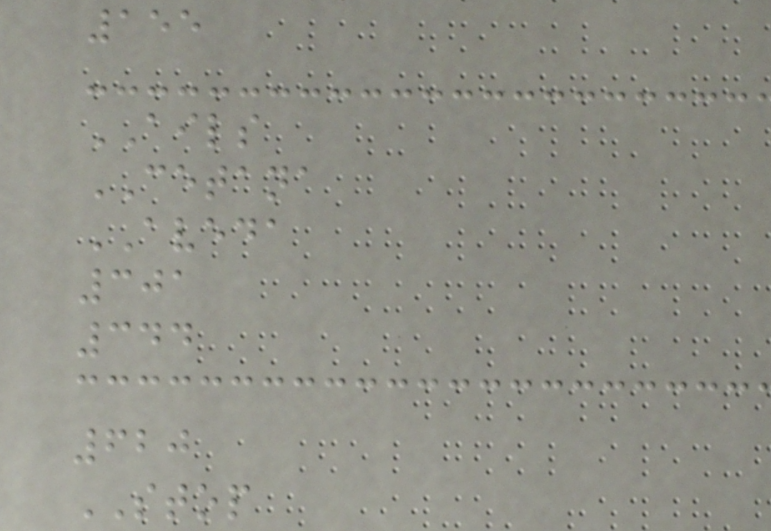155
AILS
CETANA
AVEDA
301
344
620
STOP
